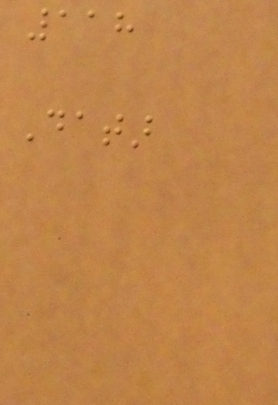118
Datar
